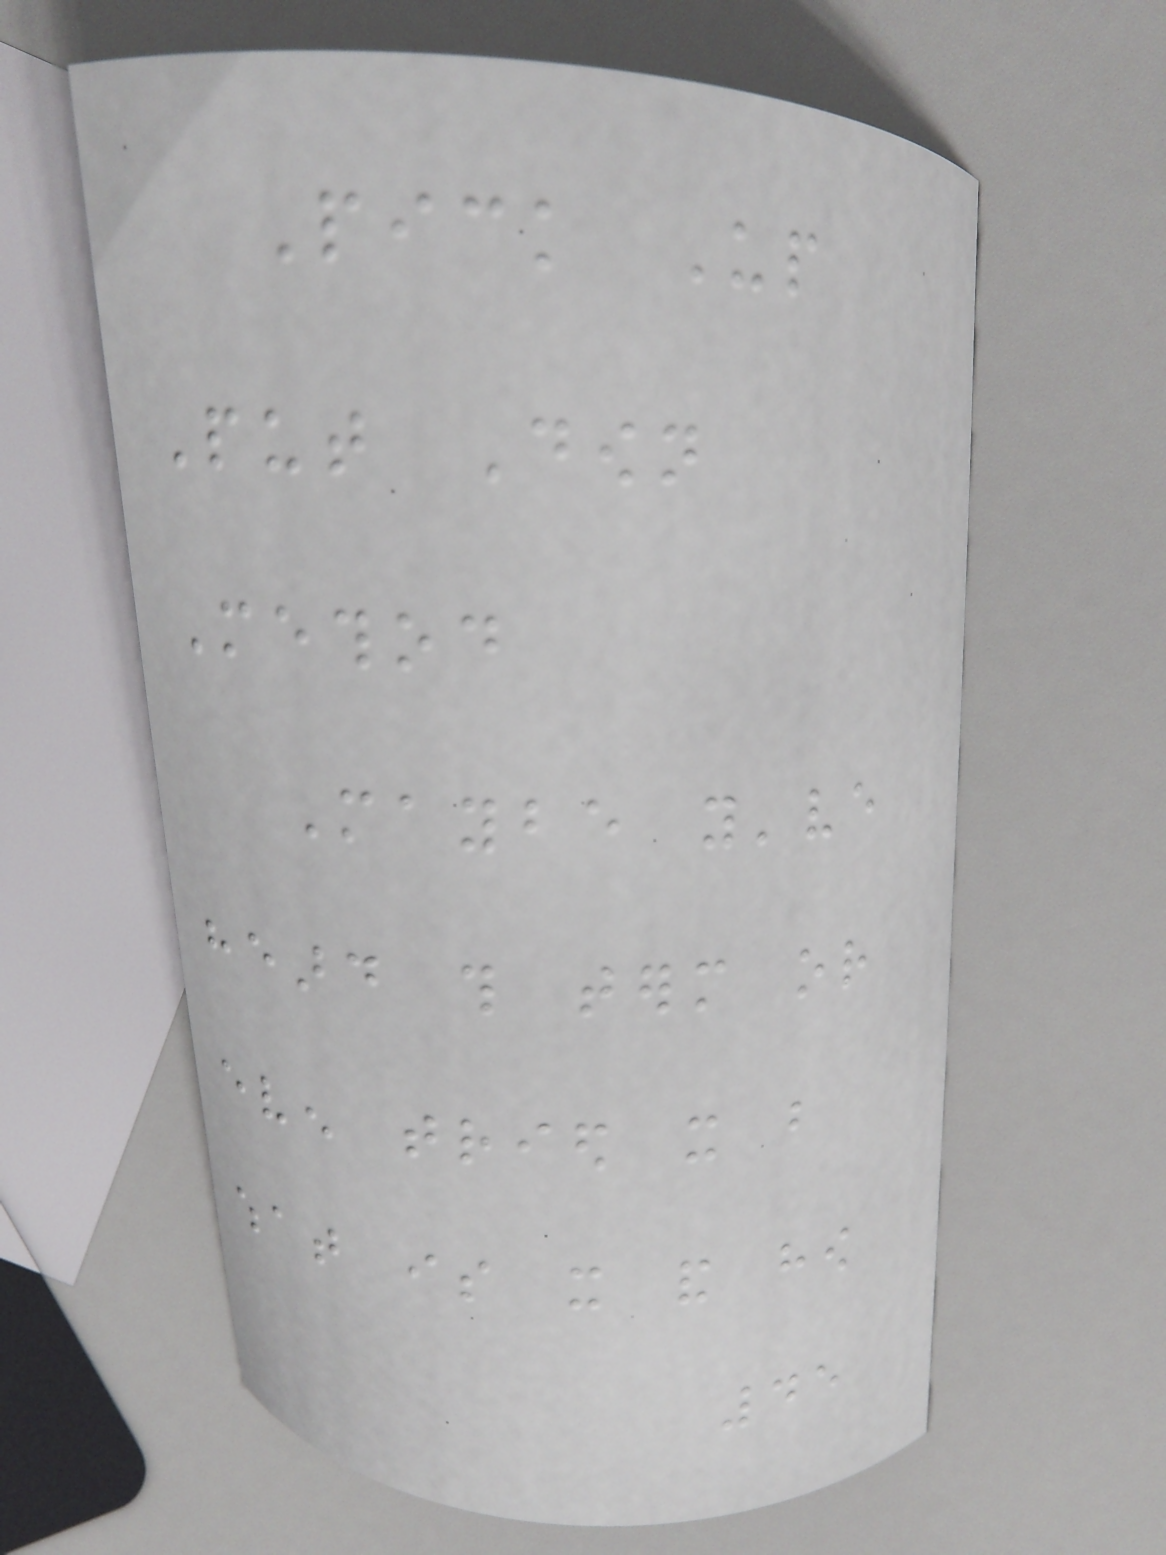Pick Up
Put Down
Method
Maybe you've
heard this term or
even tried it but
what is it and how
45
